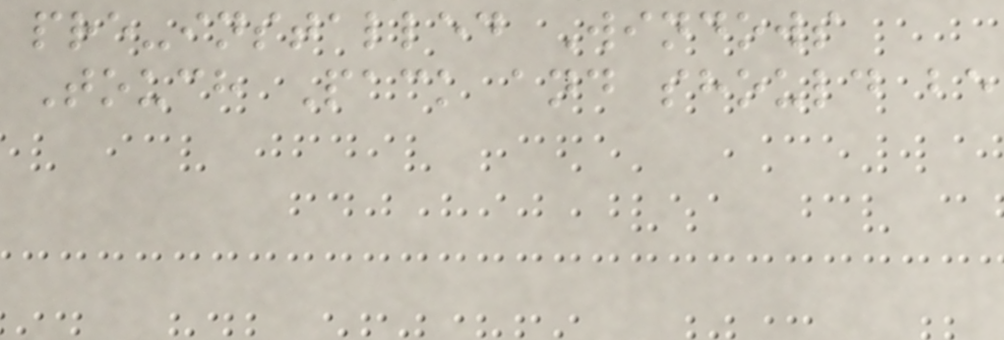pre-installed Windows
Touch Pack and should be
